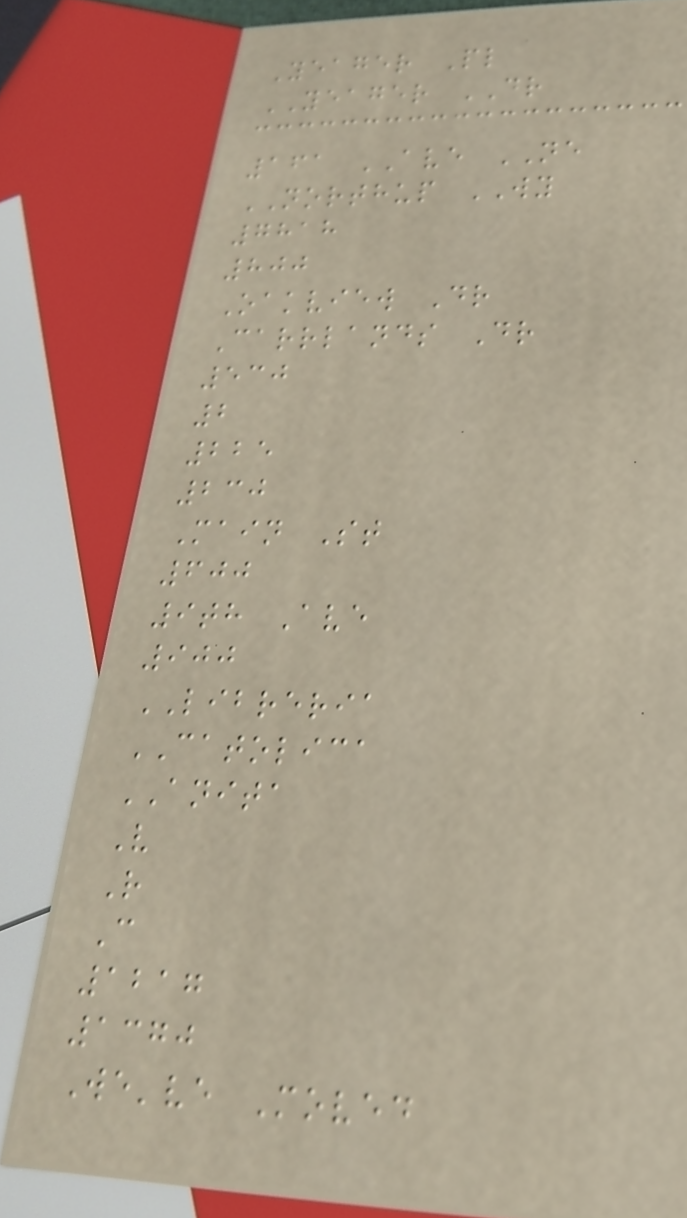Yeager Pl
YEAGER DR
161 AVE NE
NORTHUP WY
7818
800
Oakview Dr
Carrlands Dr
530
2
225
230
Main St
600
9th Ave
900
LIBRERIA
CATOLICA
ANITA
V
R
C
1217
1370
We've Moved
